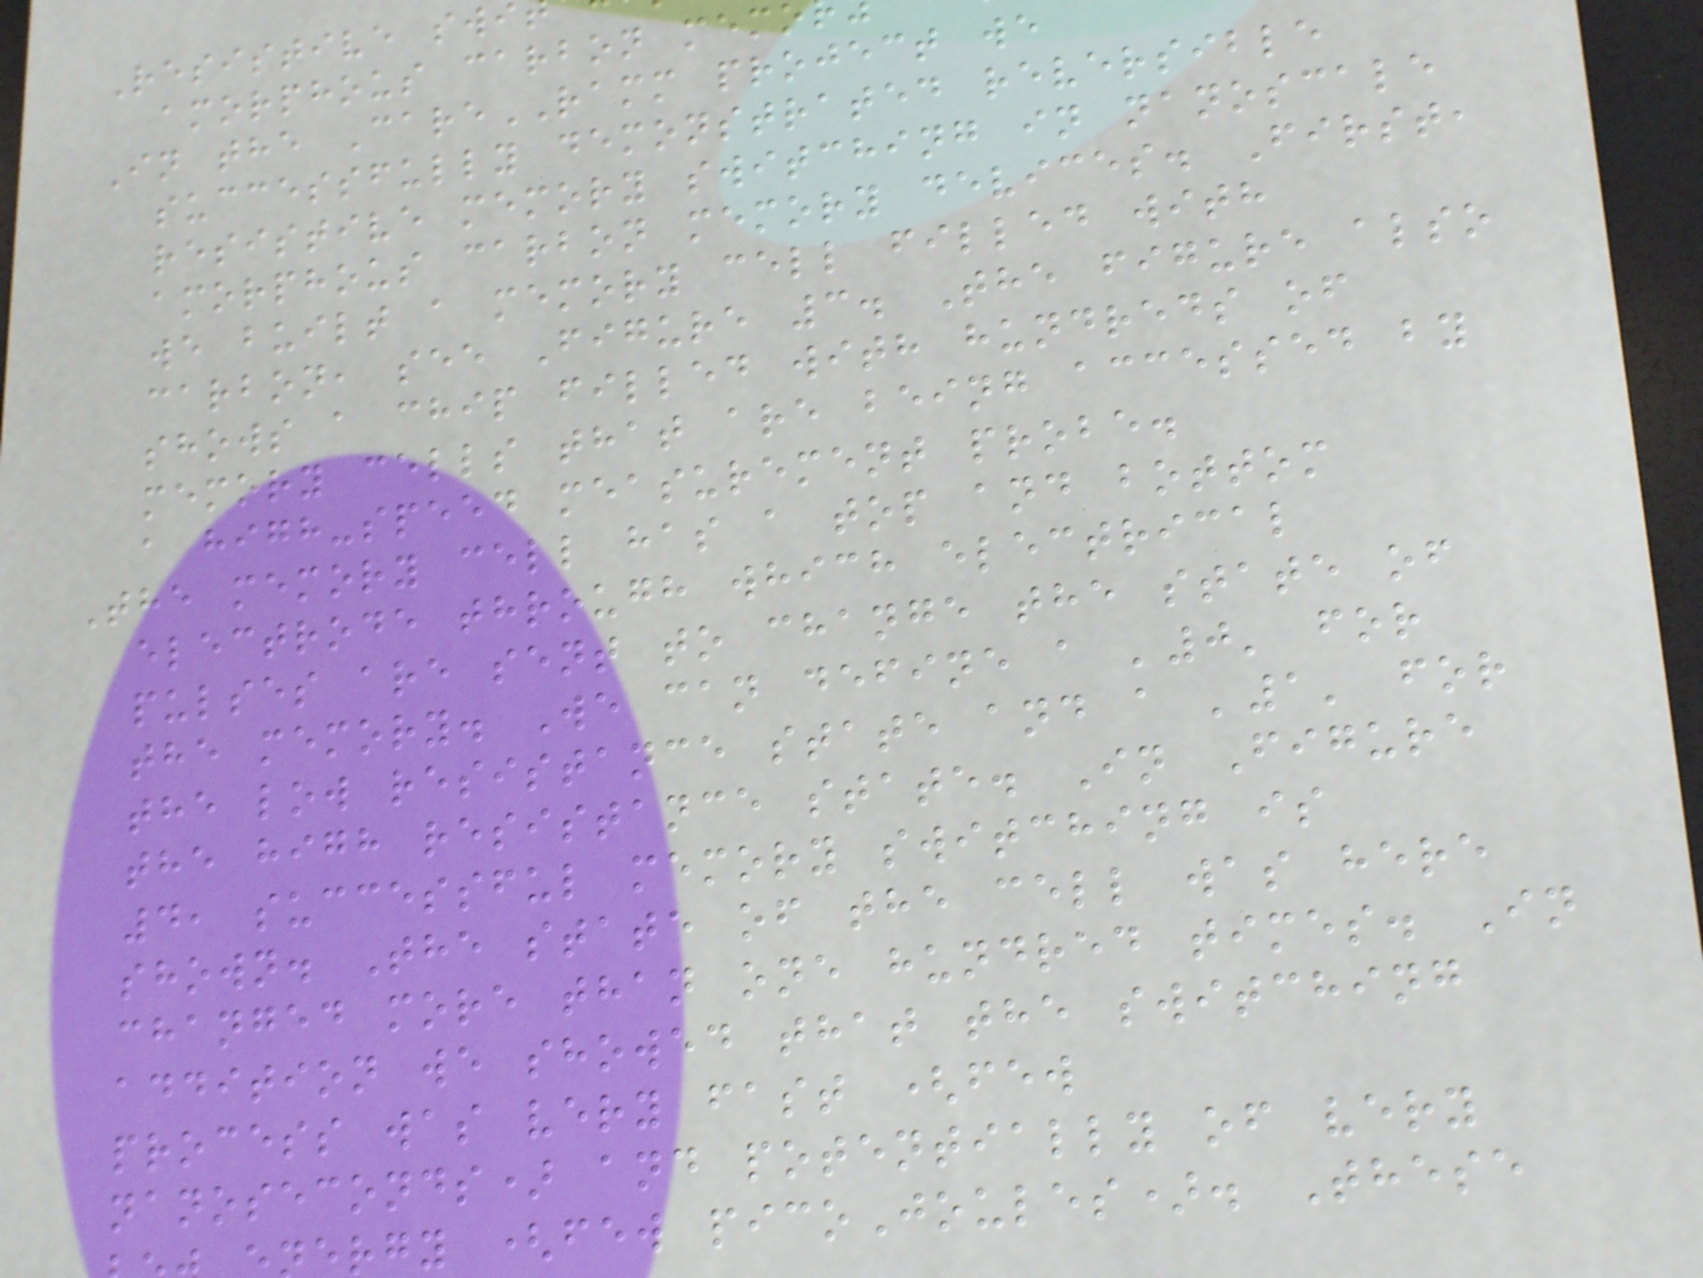Resistive swi
amorphous carbon mem
In the CareRAMM project we
successfully demonstrated reversible
resistive memory switching in nanoscale
amorphous carbon memory devices. First,
we built a memory cell filled with
carbon, see Figure 3. The figure also
shows a chip filled with hundreds of
memory cells that are being accessed by
a high-speed measurement probe.
The memory cell has a top and bottom
electrode through which electrical
pulses are sent to change the state of
the memory. We can define a '0' for
the low resistance state and a '1' for
the high resistance state. In Figure
4, successful memory switching is
shown. The state of the cell was here
changed more than one hundred times. In
addition we showed that the switching
process was very fast (few
nanoseconds) and potentially of very
ergy (few picoJoules). These
